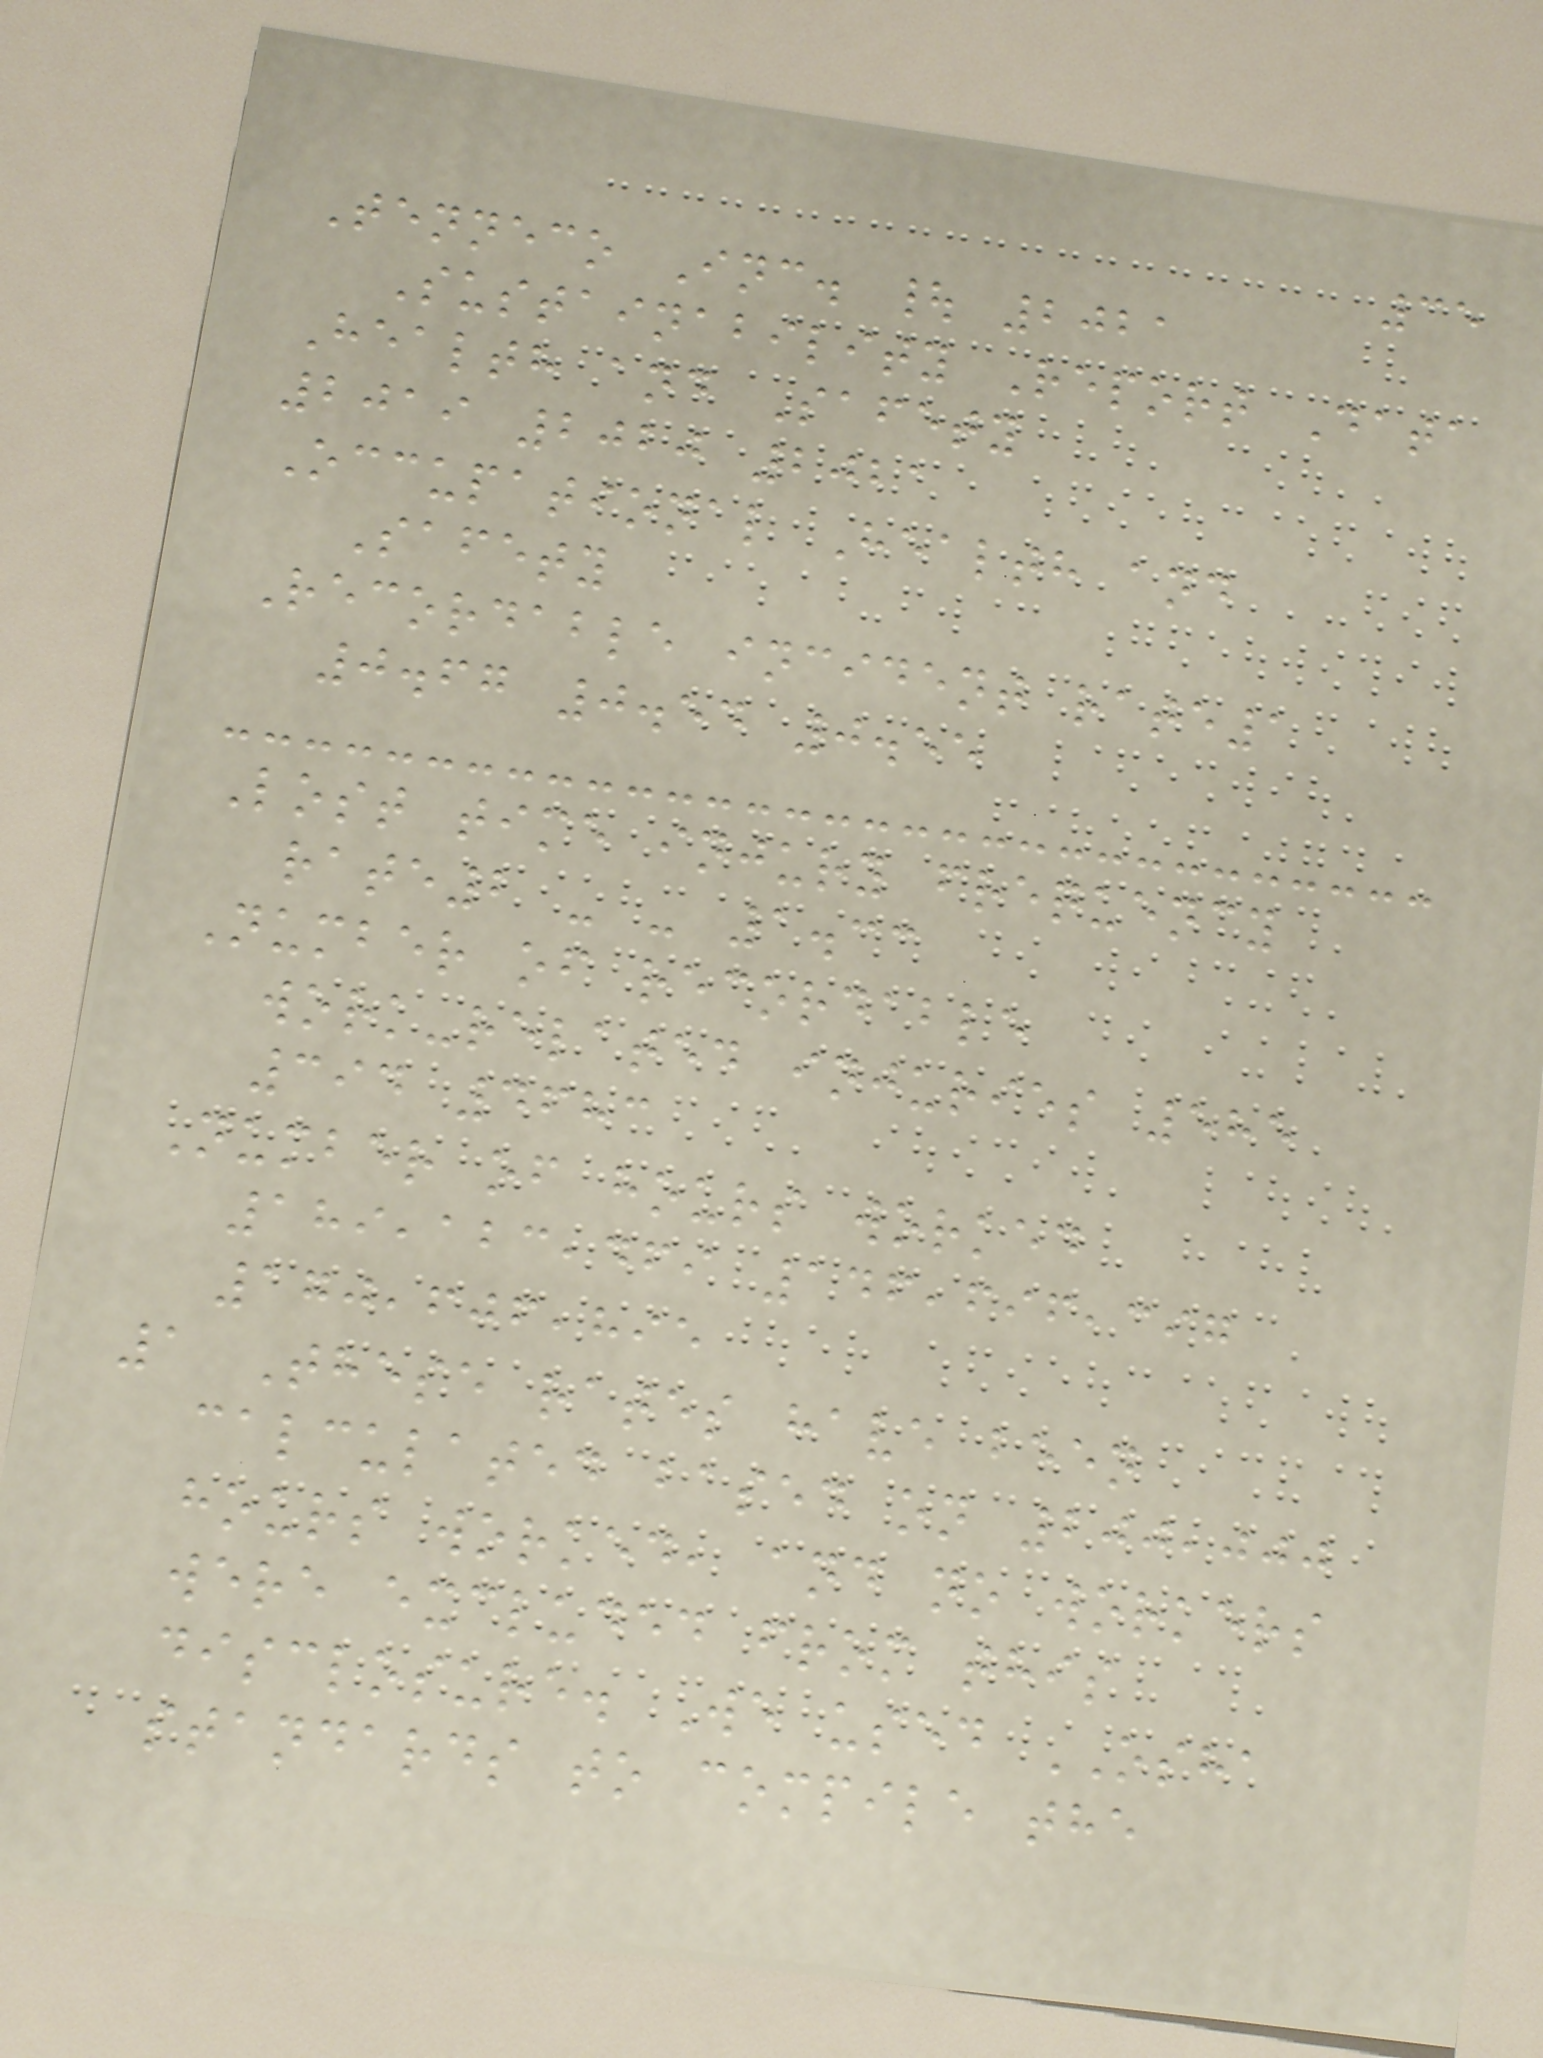35
Tenneco Inc. | 2021
Sustainability Report Data
Health and Safety
2019 2020 2021
Occupational Health and
Safety
Recordable incident rate1
0.67 0.54 0.55
Lost time injury frequency
rate2 - - 1.33
Number of recordable
work-related injuries 585
394 4683
Number of hours worked
189,123,469 146,696,397
170,606,895
1 These rates have been
calculated based on 200,000
hours worked, and no workers
were excluded from this
disclosure. We used OSHA
standards to compile the
